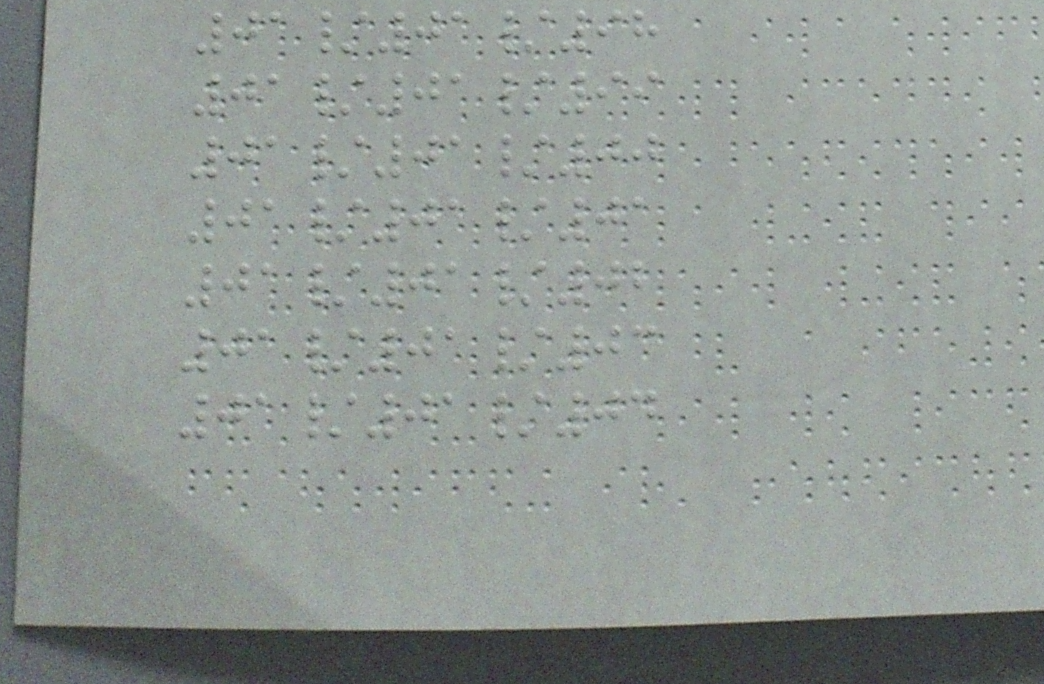01/01/98
01/01/99
01/01/00
01/01/01
01/01/02
01/01/03
01/01/04
